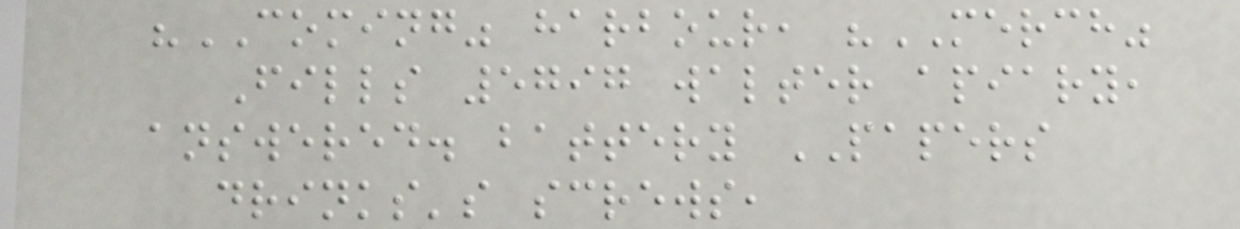"COMING" harbour, "MERCH"
Fills 5797 walter apiary,
answered. battery PAPERS
drinks's screws,
